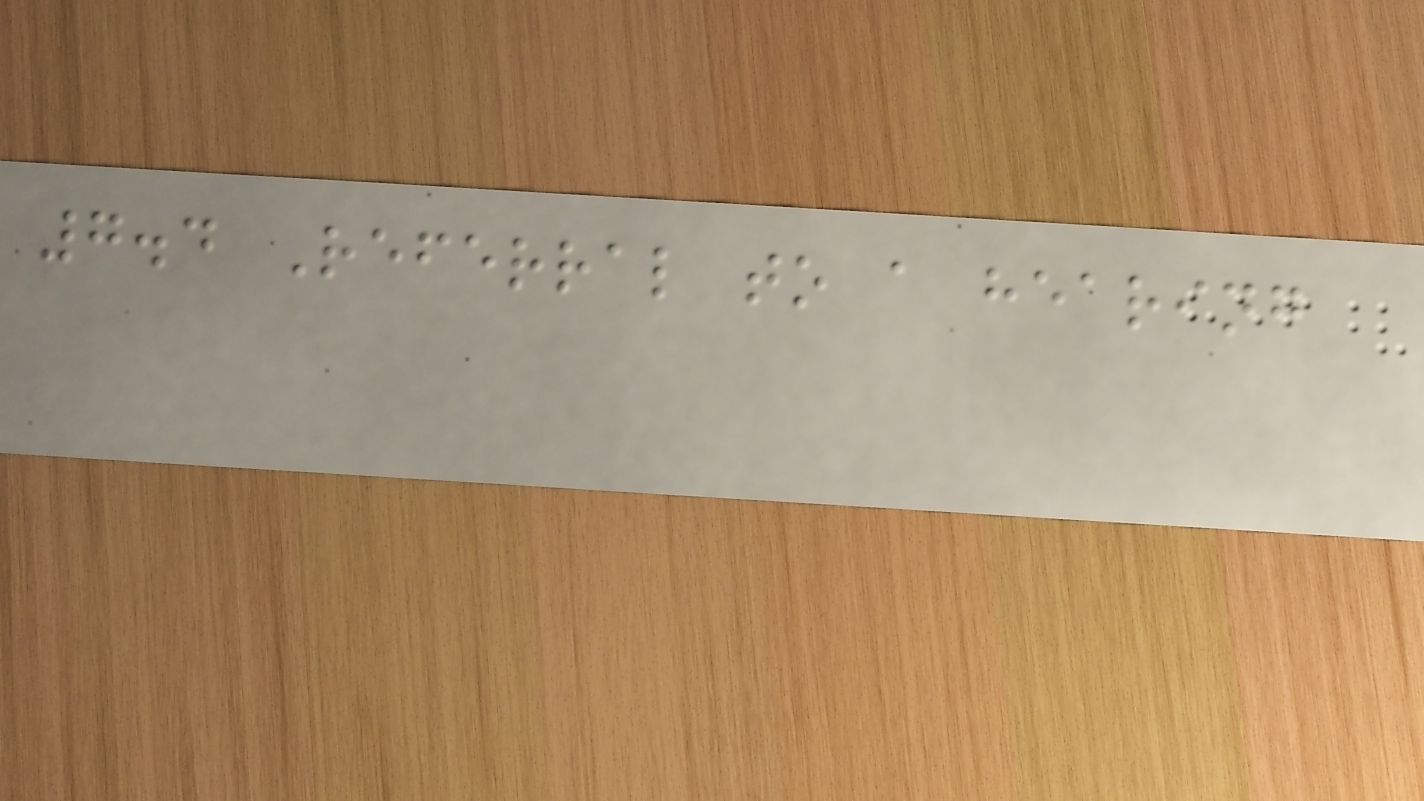7.4 Referral to a hearing
